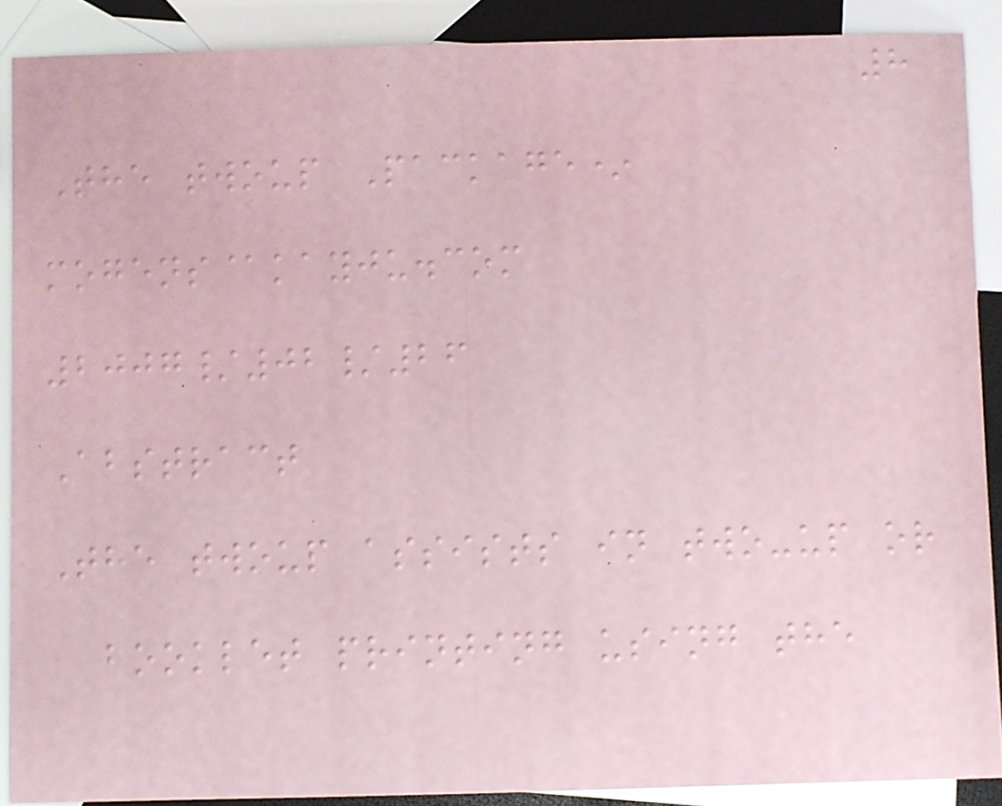8
The twoup Package*
mogens@kayju.com
2007/02/26
Abstract
The twoup assists in two-up or
booklet printing using the
